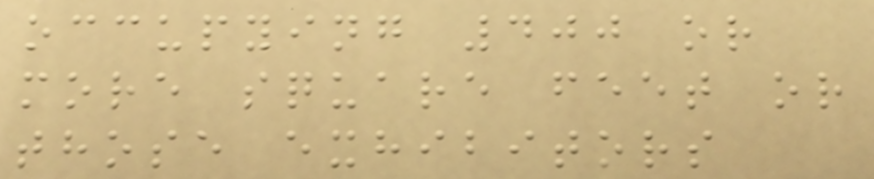occupying 400 or
more square feet or
those exhibitors
